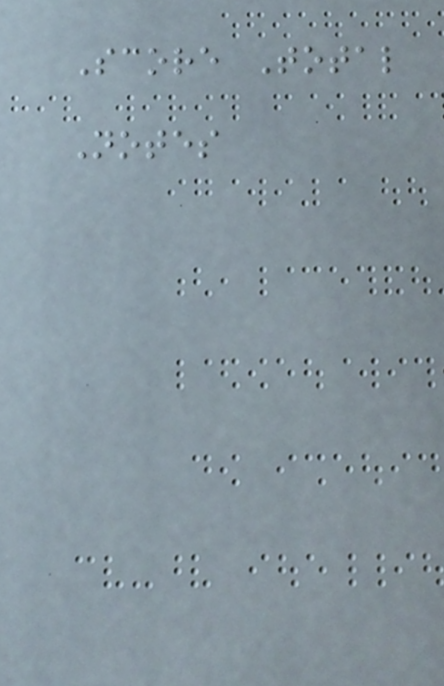Score Total
Notes
